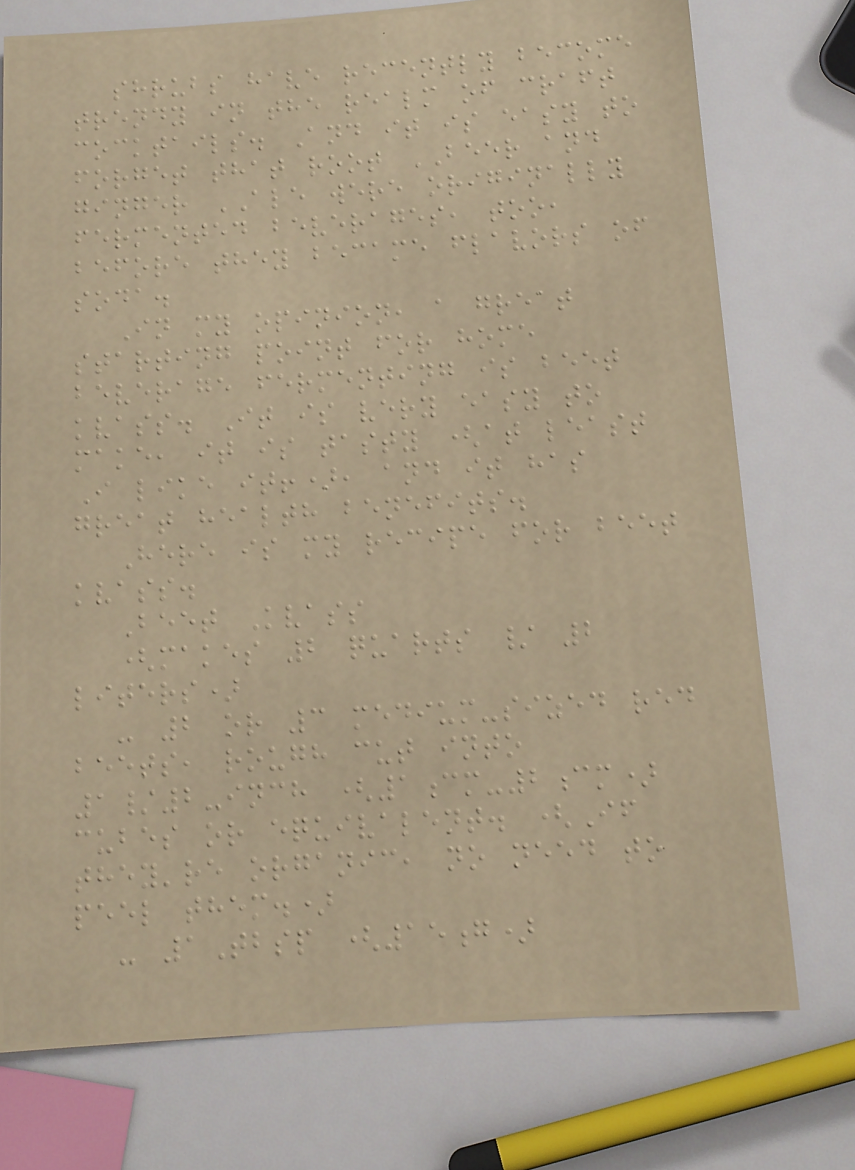shrubs have recently become
trendy in the realm of craft
cocktails. And it is easy to
forget that root BEER and
ginger ALE were originally
fermented beverages, too,
before they became flavors of
soda.
In my opinion, a great
starting point for home
beverage fermenting is beet
kvass. It is very easy to
make, it is tasty (at least
I like it!), and it has
great health benefits.
Here is my recipe for beet
kvass.
Beet Kvass
(makes 2 quarts / 2
liters)
- 2 or 3 medium-sized red
beets, rough cut into
1/2-inch (1cm-2cm)
cubes or equivalent. (If
they're organic, no need to
peel them.)
- 1Tbsp (15g)
